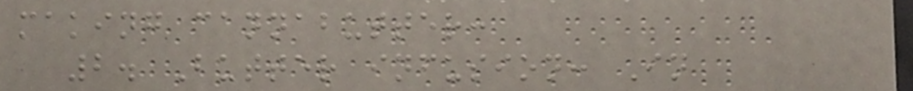making cannabutter:
2. Butter infusion: In
